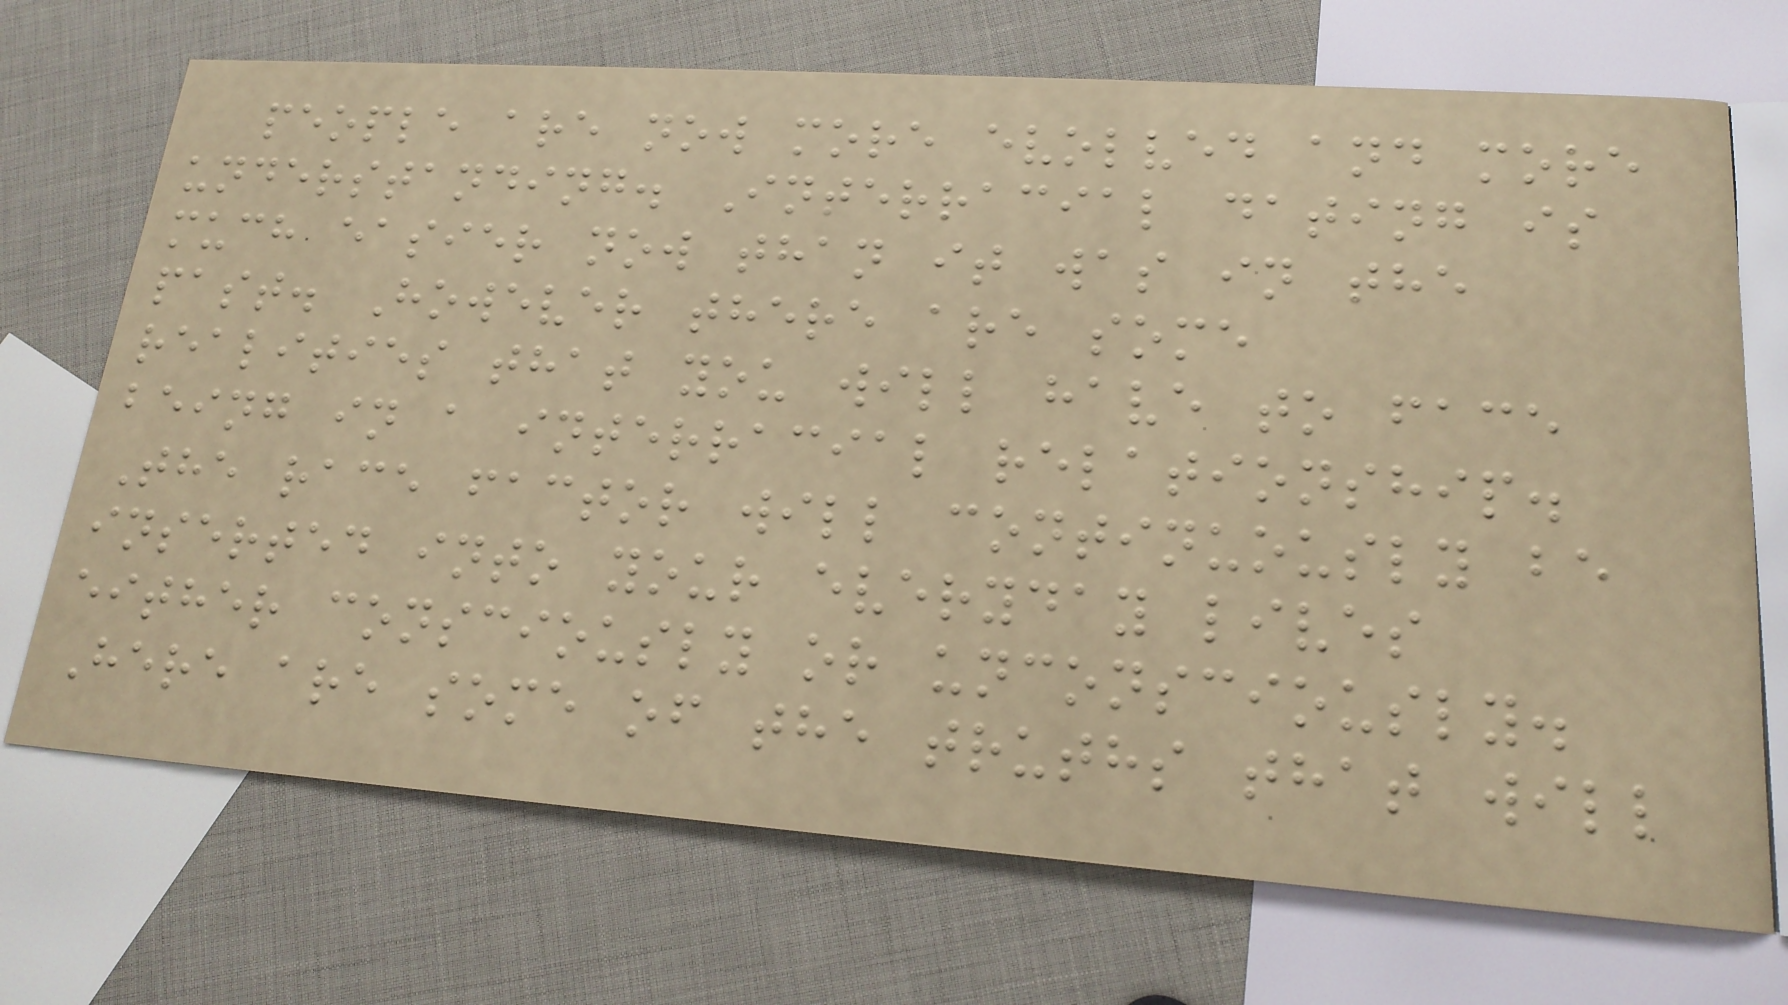people are now more evolved and more
understanding. Interracial dating is
much easier now than it was in the
past. However there are some
realities that you will have to face
being in a interracial relationship.
The race factor will continuously be
inserted into your everyday lives
either consciously or unconsciously.
Here are some of the truths that will
